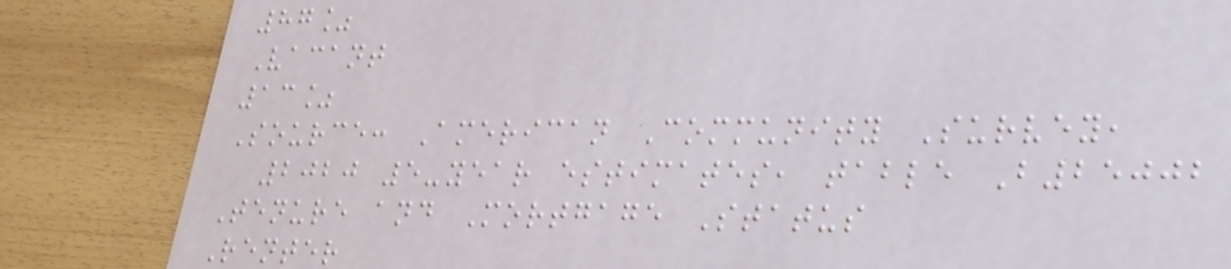87%
Vacant
13%
Source: American Community Survey,
2020 5-year estimates, table B25002
Tenure and Mortgage Status
Renter
